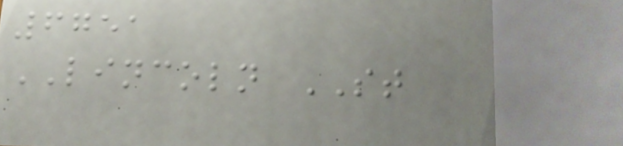6751
LINCOLN ST
